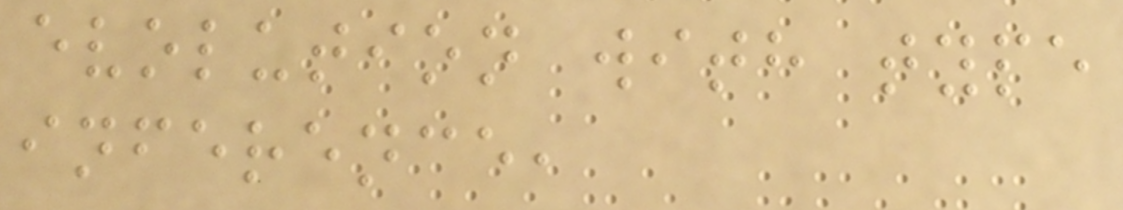evolution with type
inference,
